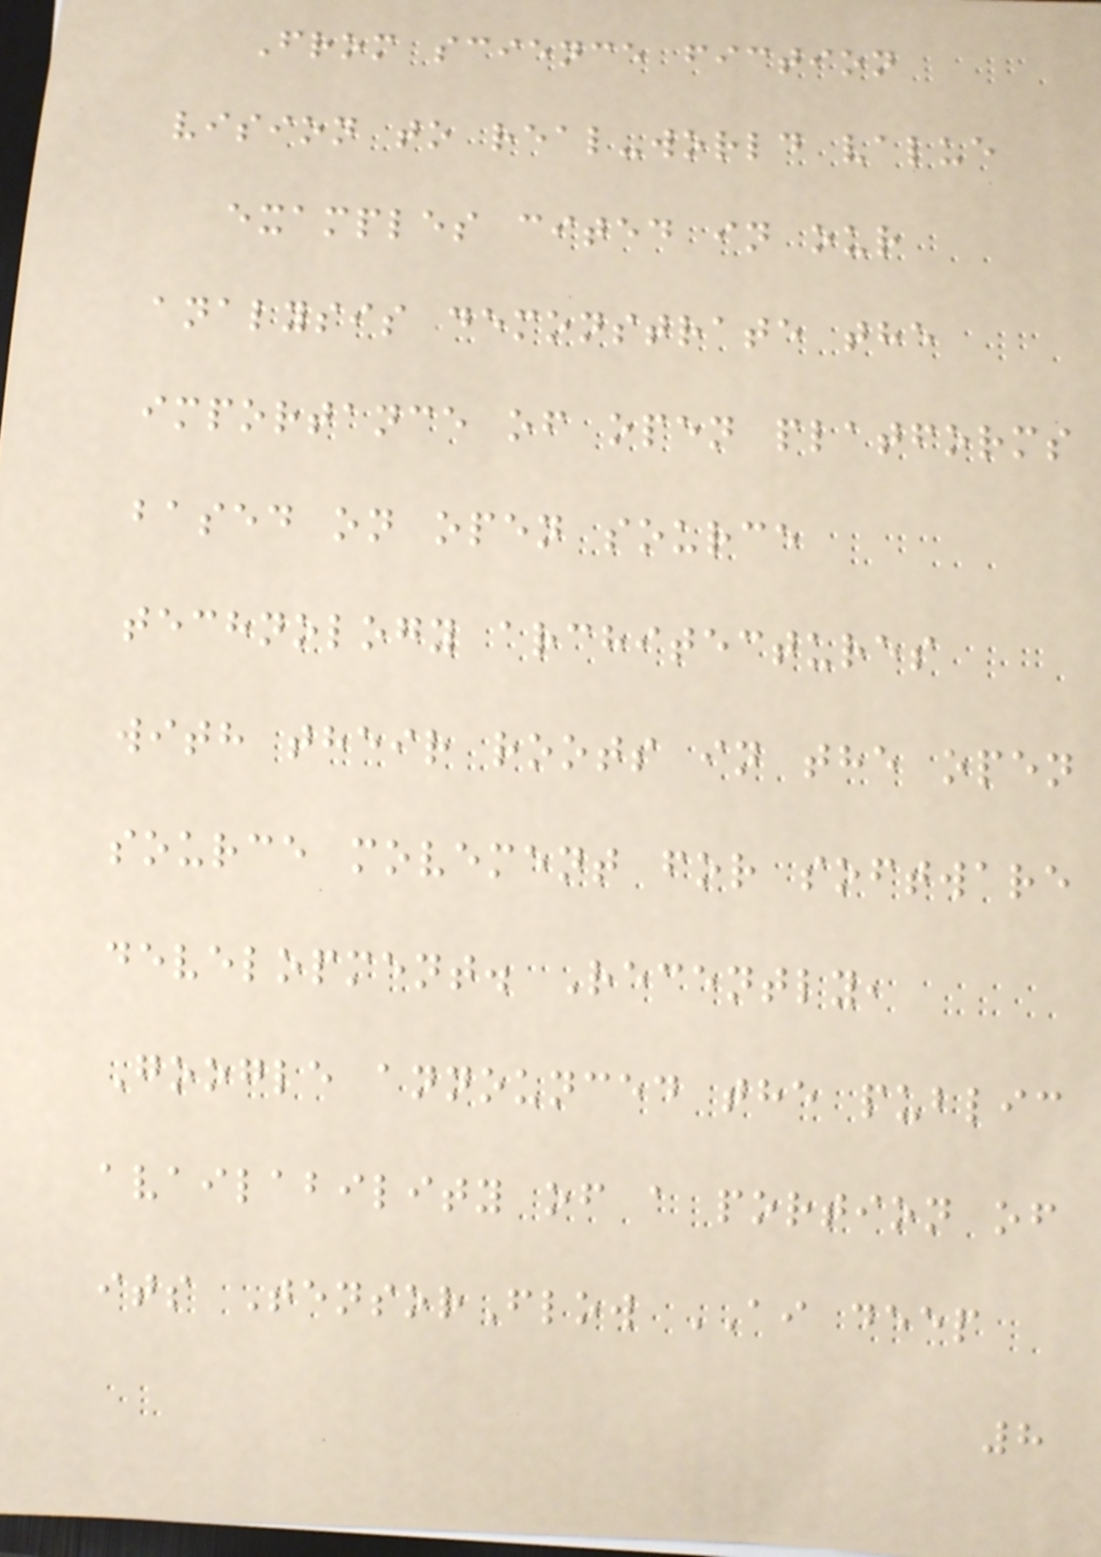From science fiction
vision to real-world value
examples cited in our
analysis demonstrate the
importance of open platforms
based on open source
technology architectures
with their roots in the open
source movement for software
development. Recently,
Google announced the public
availability of a portion of
its TensorFlow AI deep
8
